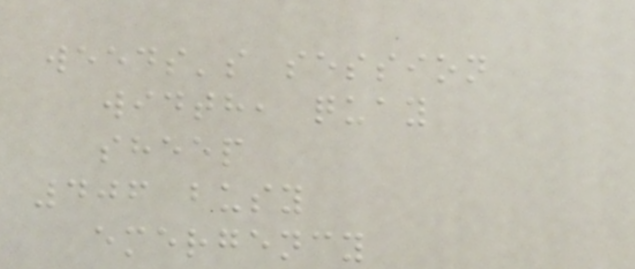weeds's session
width, quay
sheep
406 busy
emergency
